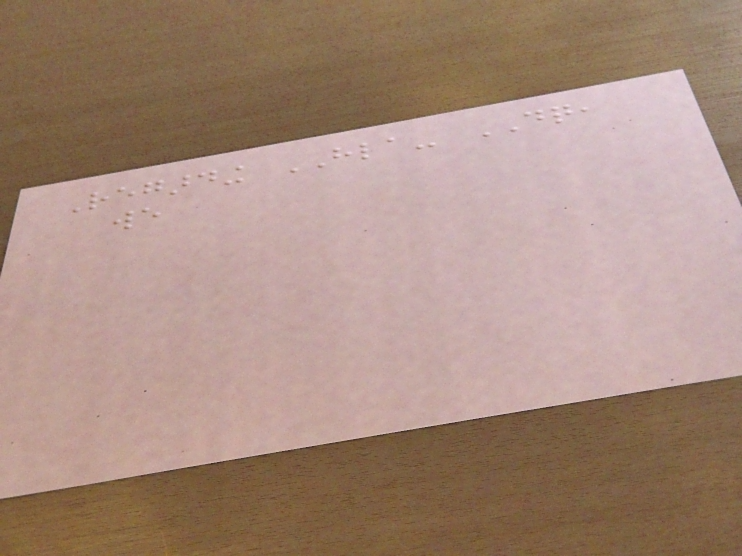Regarding HLA- DQ,
we
